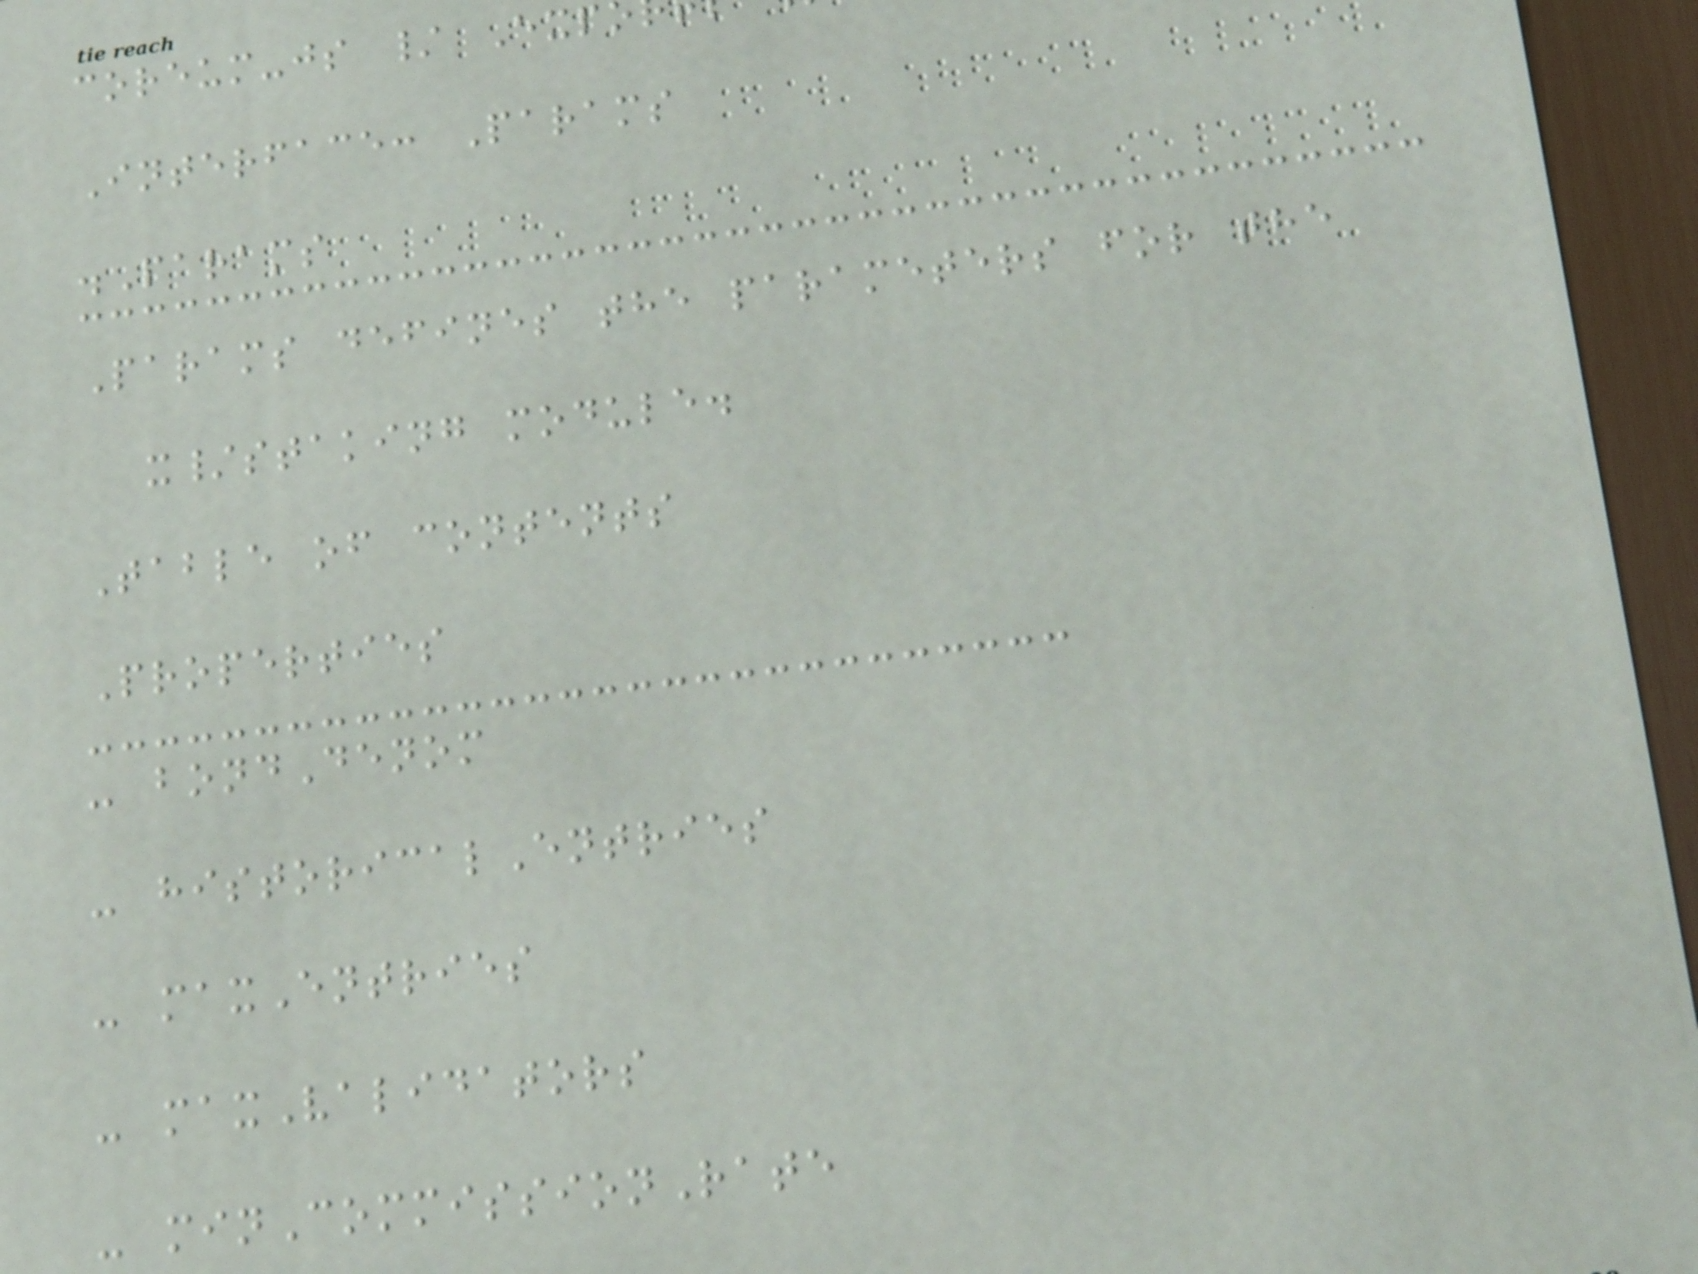coreum-js / Exp
Interface: Params
.Params
Params defines the parameters for the
x/staking module.
Table of contents
Properties
- bondDenom
- historicalEntries
- maxEntries
- maxValidators
- minCommissionRate
